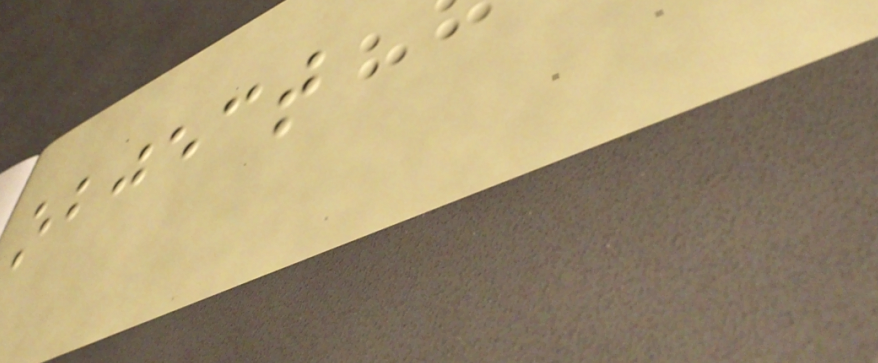object
